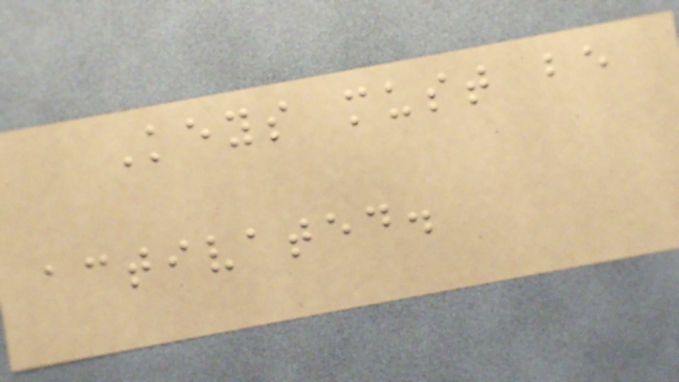Keys must be
activated.
